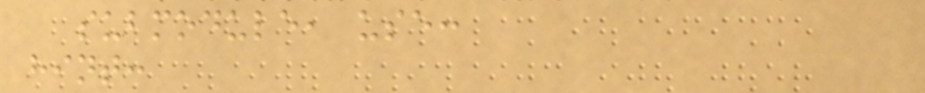submodule, use:
hint:
